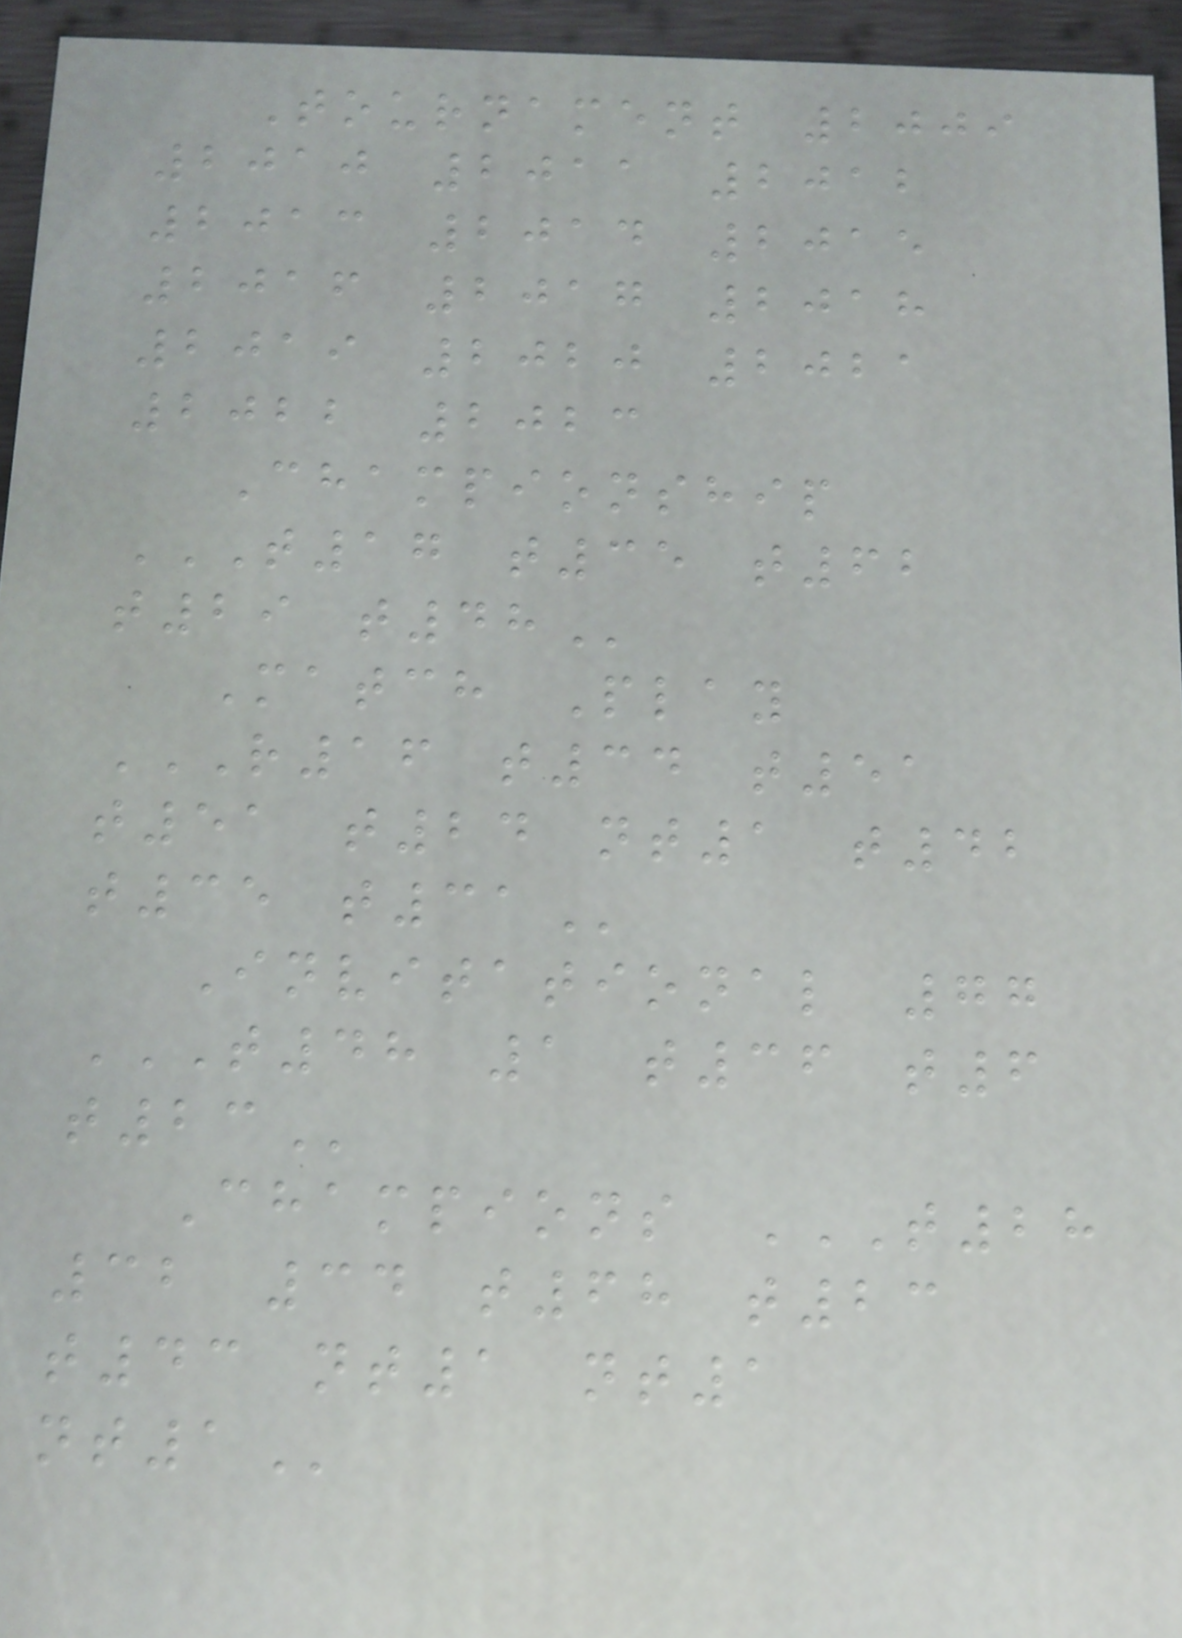Tournament 2009
2010 2011 2012
2013 2014 2015
2016 2017 2018
2019 2020 2021
2022 2023
Championship
T17 T35 T62
T29 T48
Match Play
R16 T34 T51
T51 T24 NT1 T42
T35 T31
Invitational 77
T48 1 T36 T6
T23
Champions T28
32 34 T68 T23
T43 NT1 NT1
NT1
